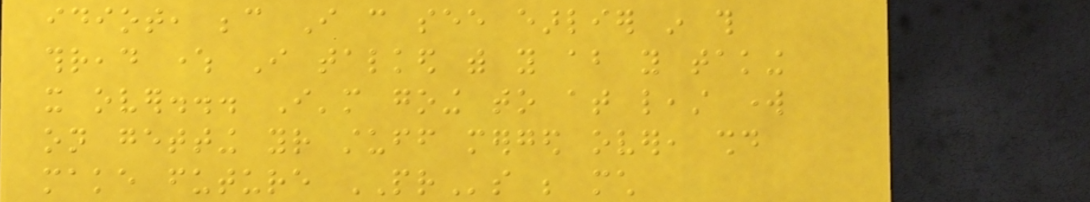idiot, because I can see earlier in this
thread where I talked with you about you taking
it over... I'm going to at least work
on getting your stuff merged over, should
make future PRs be much
